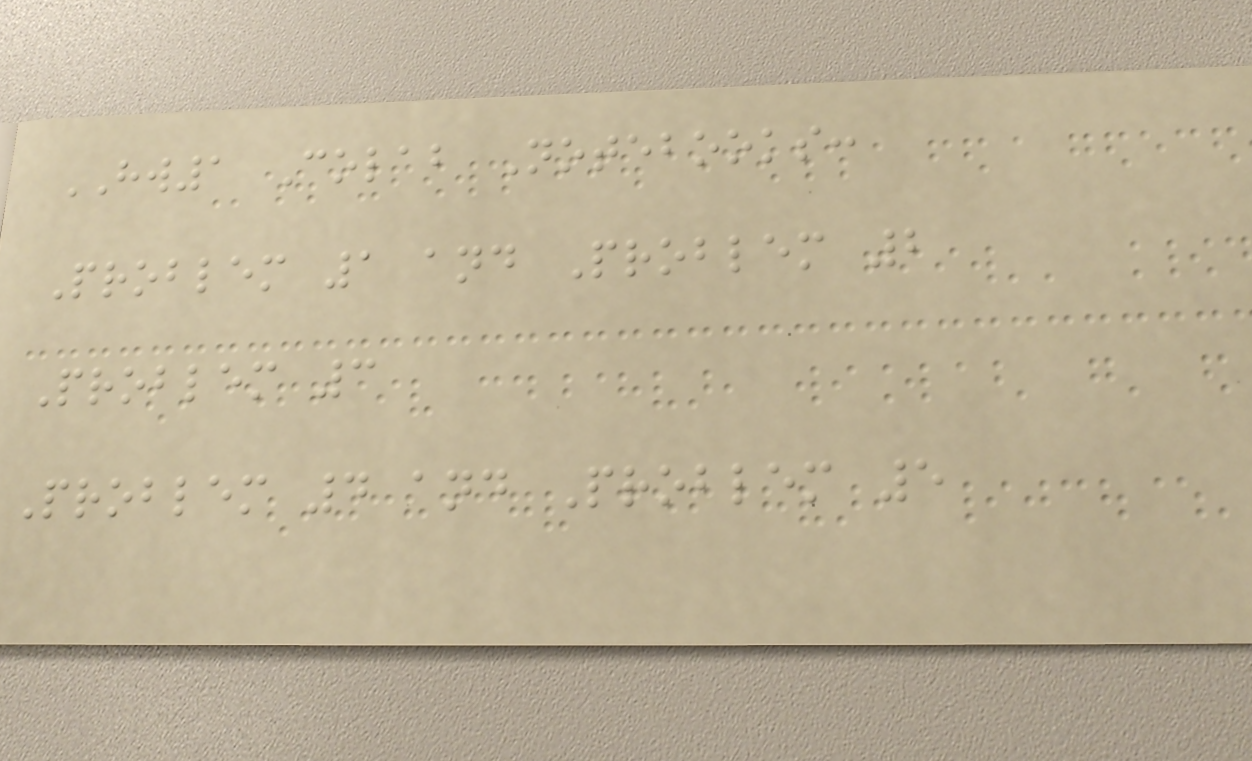HW1 Colab Notebooks:
Problem 1 and Problem 2
Problem 3
Problem 4 and Problem 5
